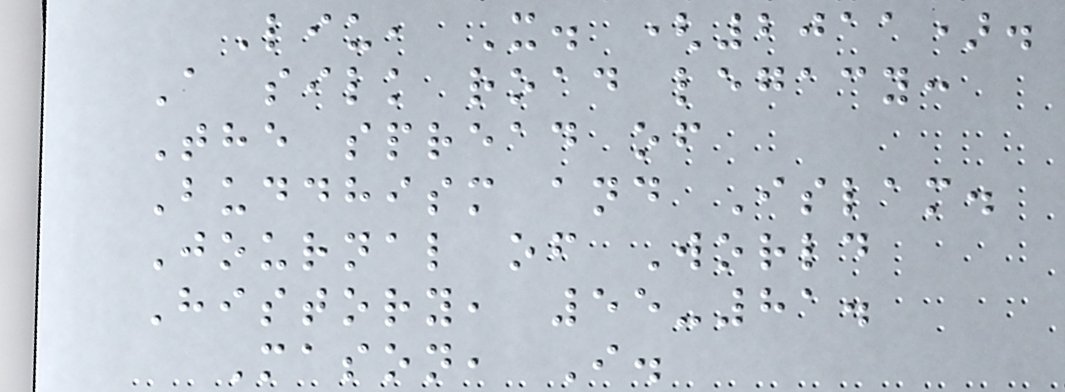Liu, X. (2011).
A silk road legacy:
The spread of
Buddhism and Islam.
Journal of World
History, 55-81.
Mason, I.
